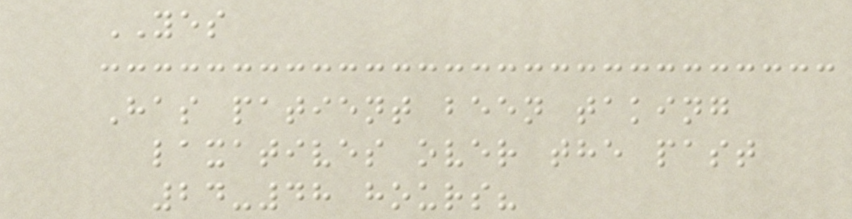YES
Has patient been taking
laxatives over the past
24-48 hours?
